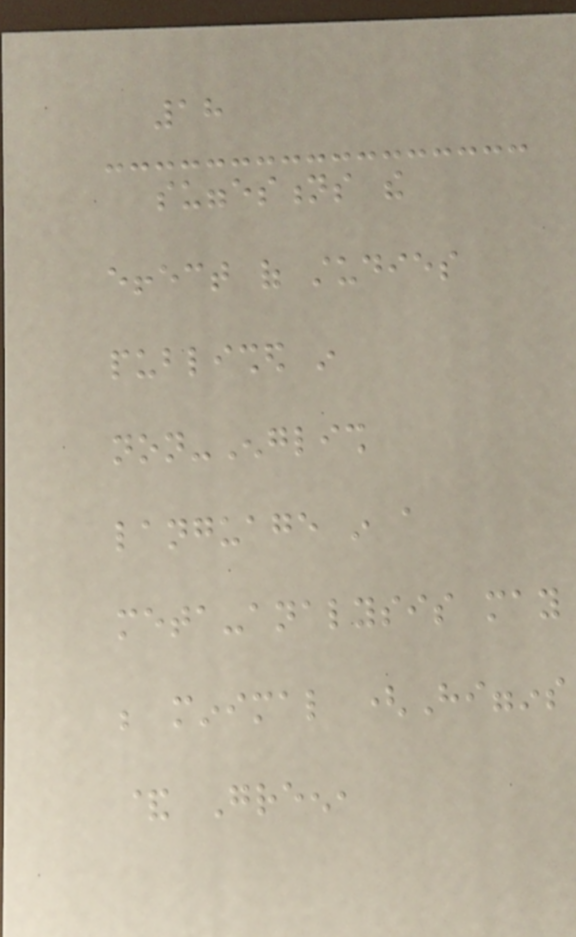18
suggestions the
effect of studies
published in
non-English
language in a
meta-analysis may
be minimal (Higgins
& Green,
